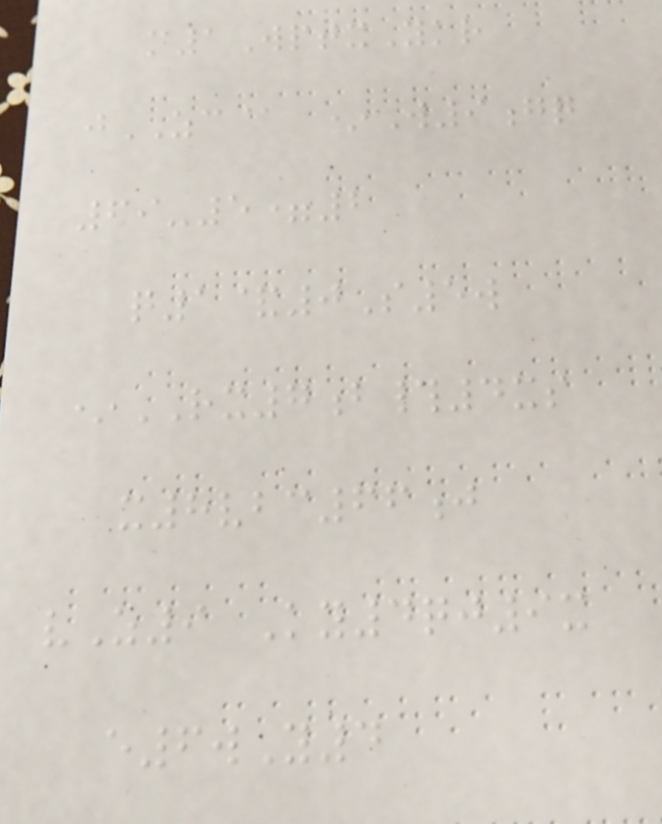m1WptxYkr
jZC@ *W9gq
69-5=2
q1&0S5w
*RX7b#4xs
x8vbc66j
vZ9 Ky4qj9x
e6wY4
